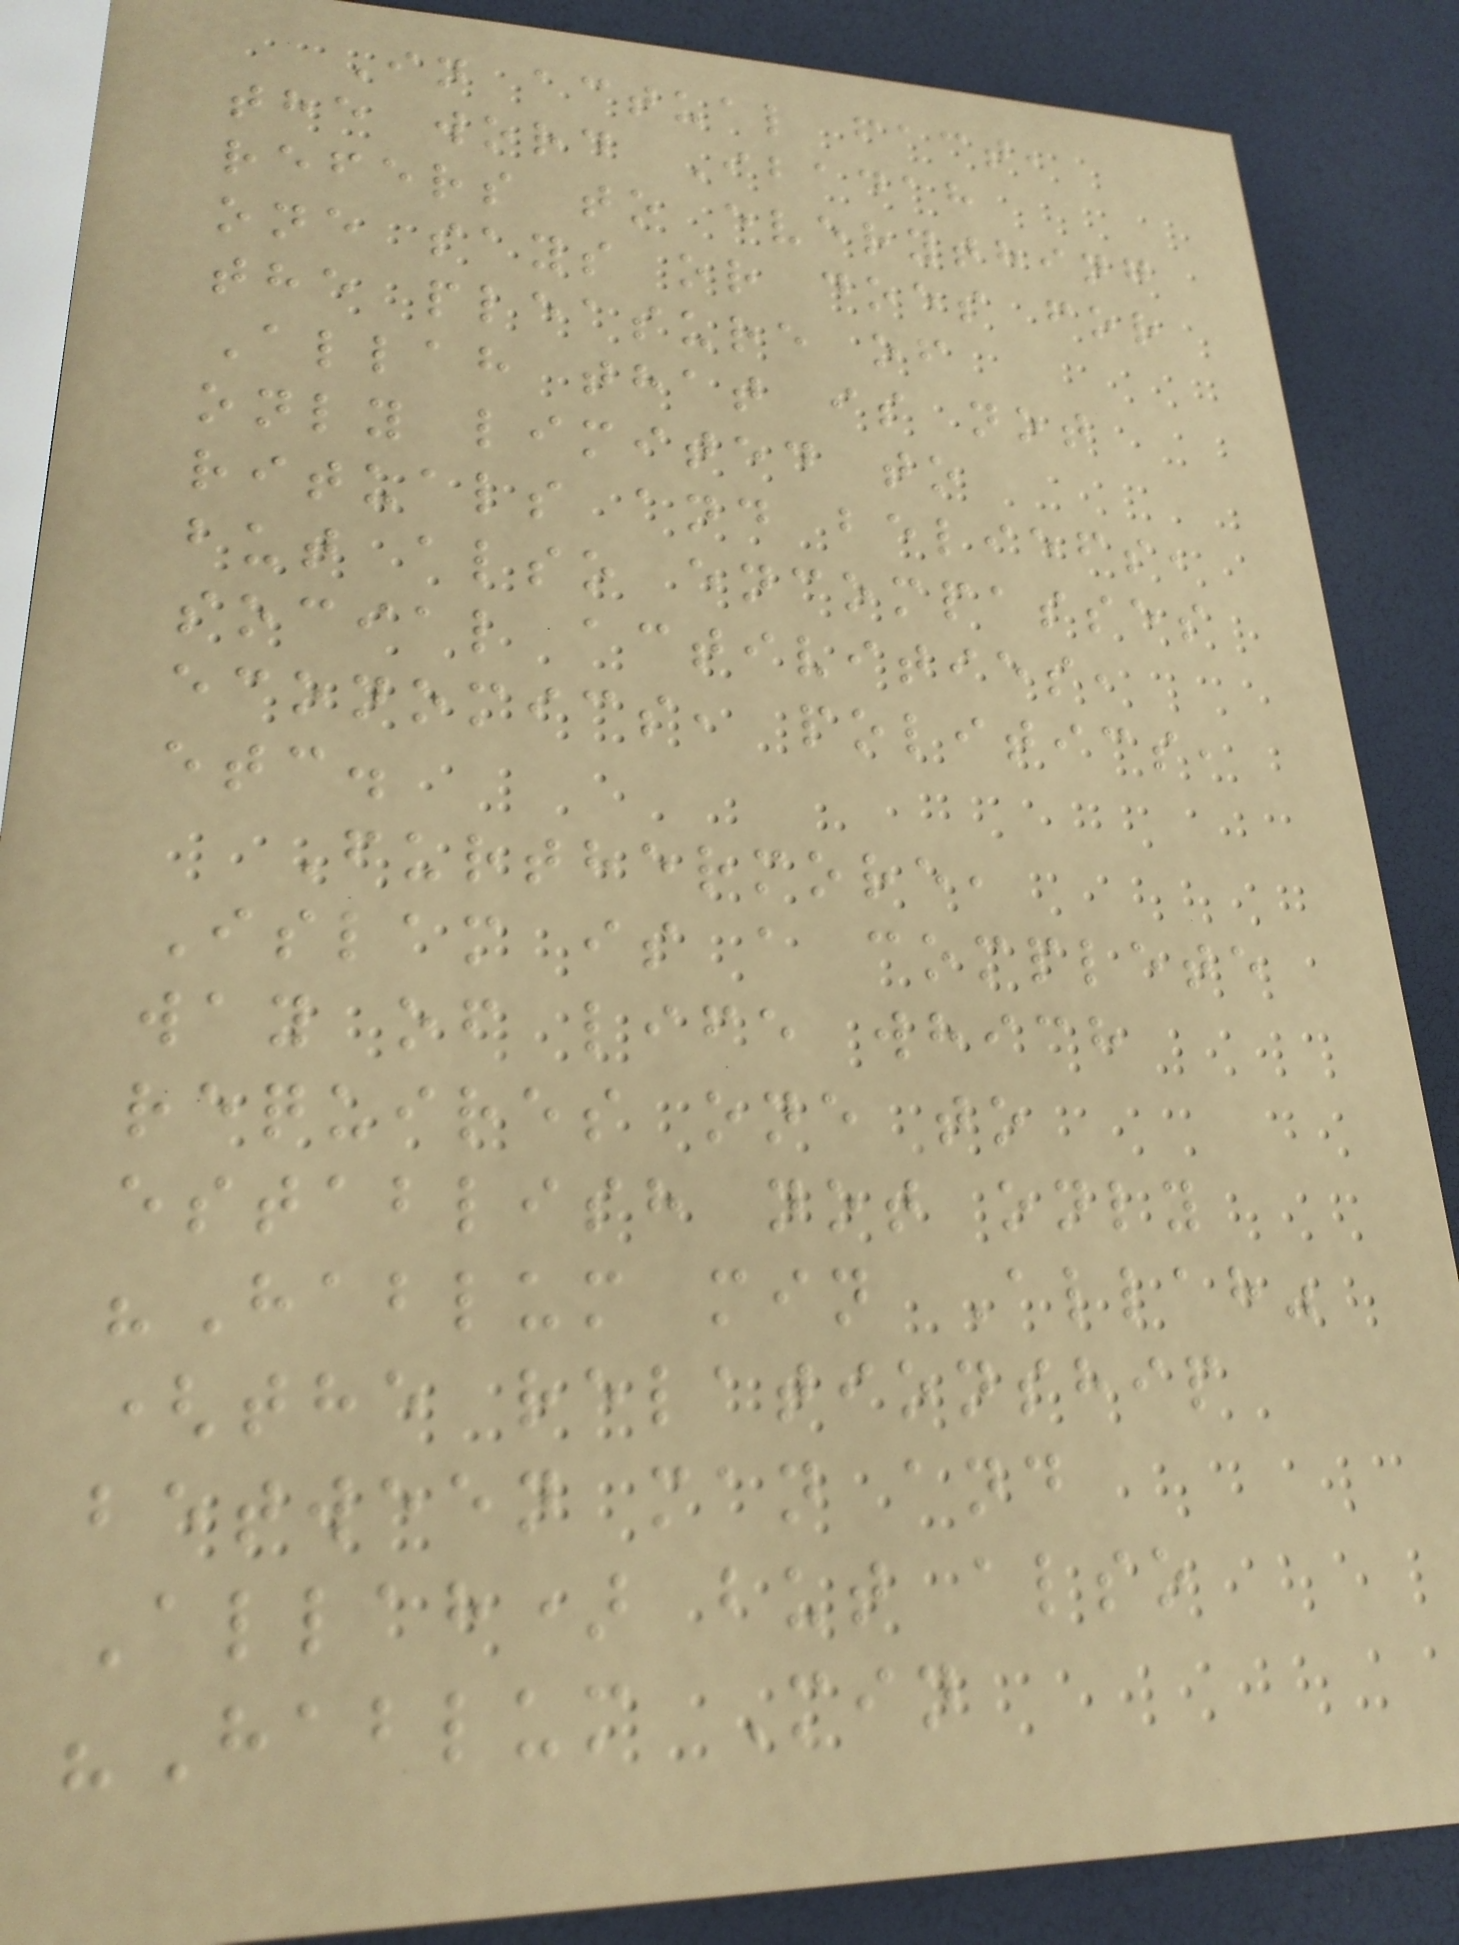In actual fact,
the word Ibadah
refers to everything
one says or does for
the pleasure of
Allah that is not
only limited to
rituals and beliefs,
but also encompasses
social activities,
economics, politics,
etc.
Furthermore,
Islam is a complete
way of life which
requires one to
establish not only
"Hablum min Allah"
(the relationship
between man and
Allah) but also
"Hablum Min
